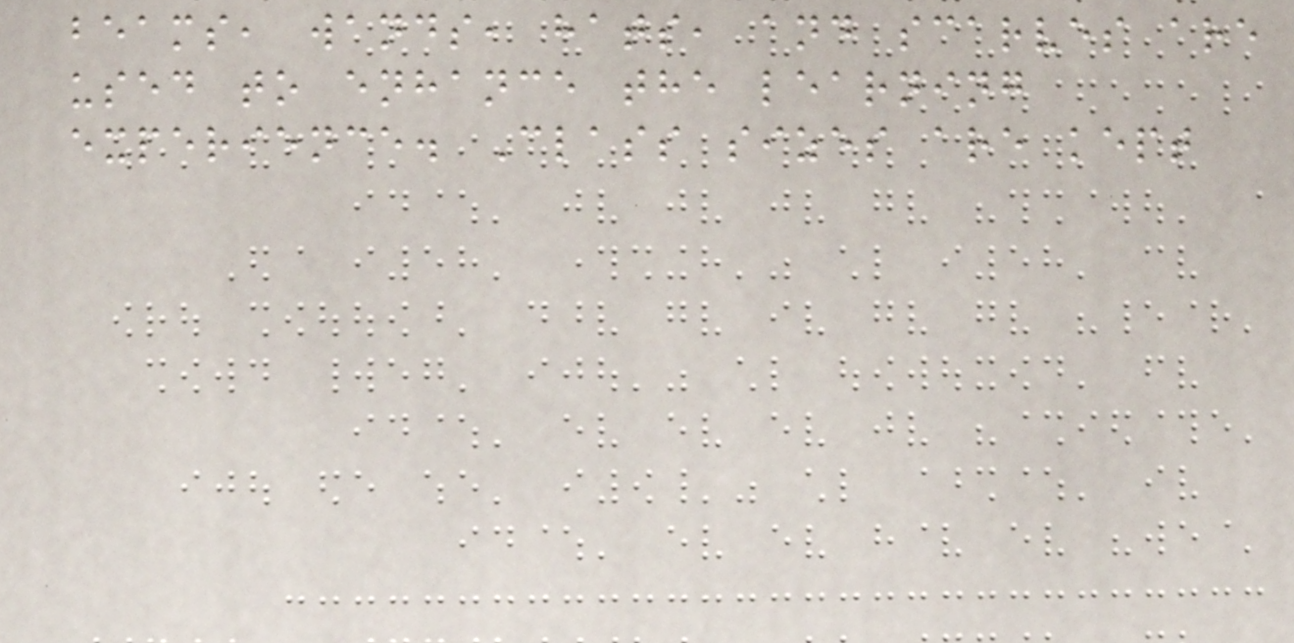beams, wands, hats, and scarves are
used to enhance the learning
experience. Class sizes are kept
